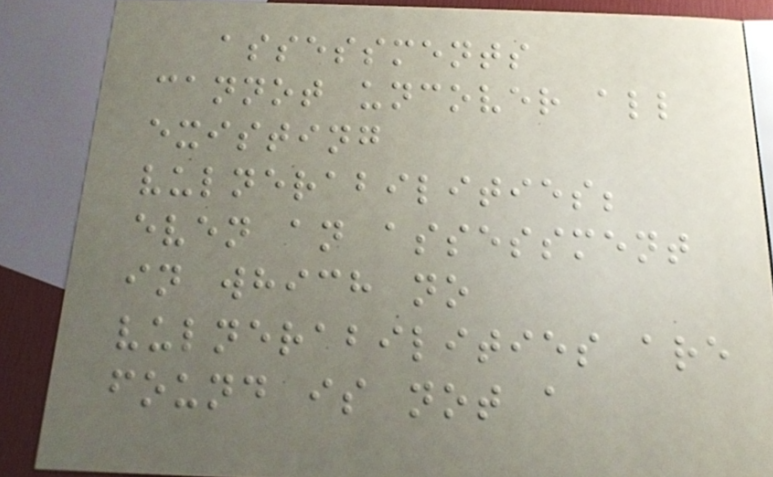assessments
cannot uncover all
existing
vulnerabilities;
even an assessment
in which no
vulnerabilities are
found is not a
